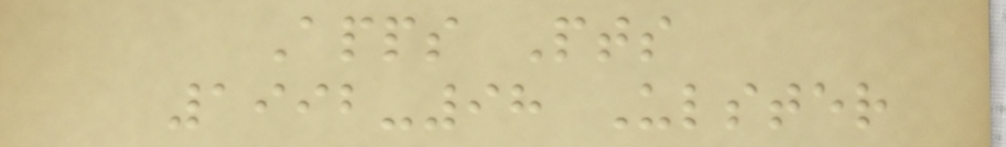Apps Pts
1992-98 Ulster
